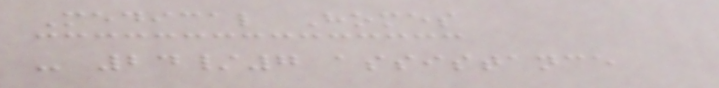Medical Homes
- 24/7 assistance
